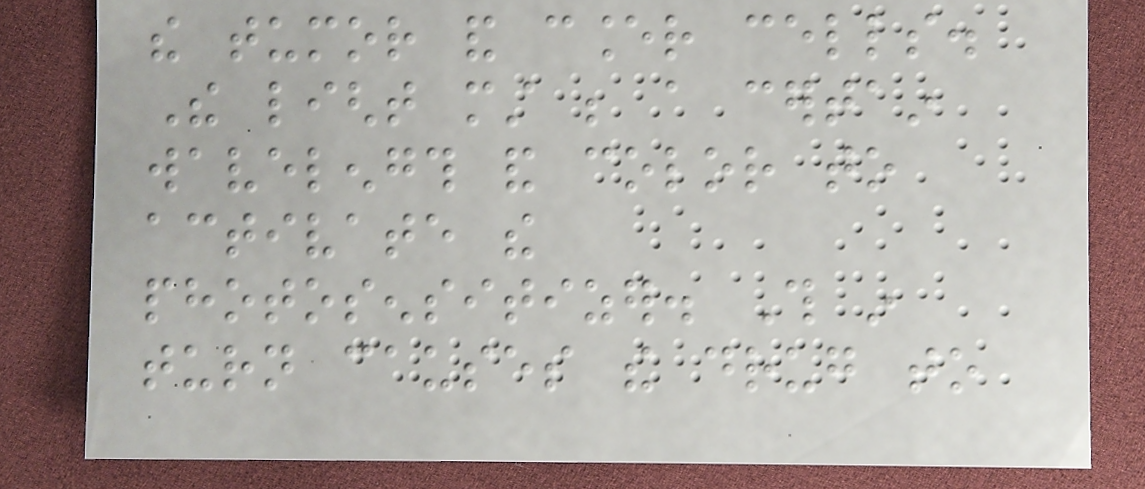the tumor and cancer cells.
The light must be a certain
wavelength and color to
activate the
photosensitizer. This in
turn causes the drug to
